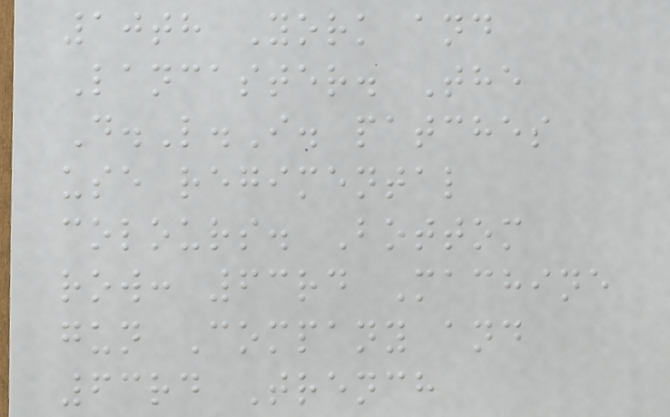10th York and
Lancaster. The
D.L.I. patches
use regimental
colours. Bottom
row: 63rd Machine
gun Company and
63rd Trench
